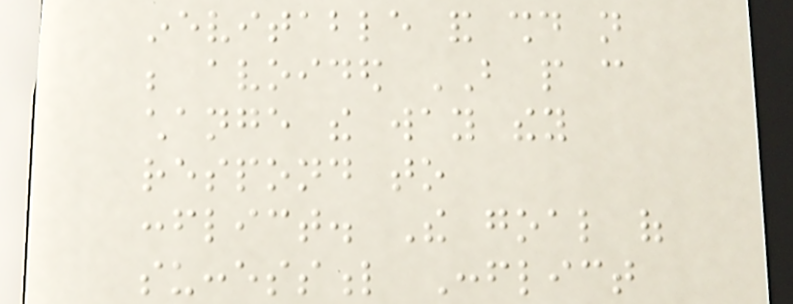inevitable and should not
be avoided BUT people can
change the way they
respond to
conflict. The goal of
successful Conflict
